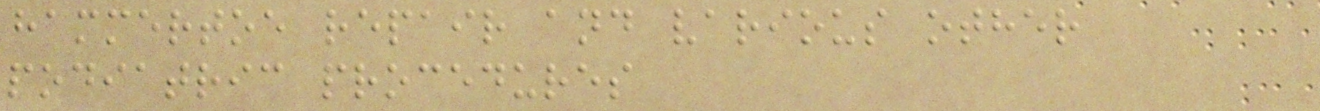hammertoe repair and various other
podiatric procedures
